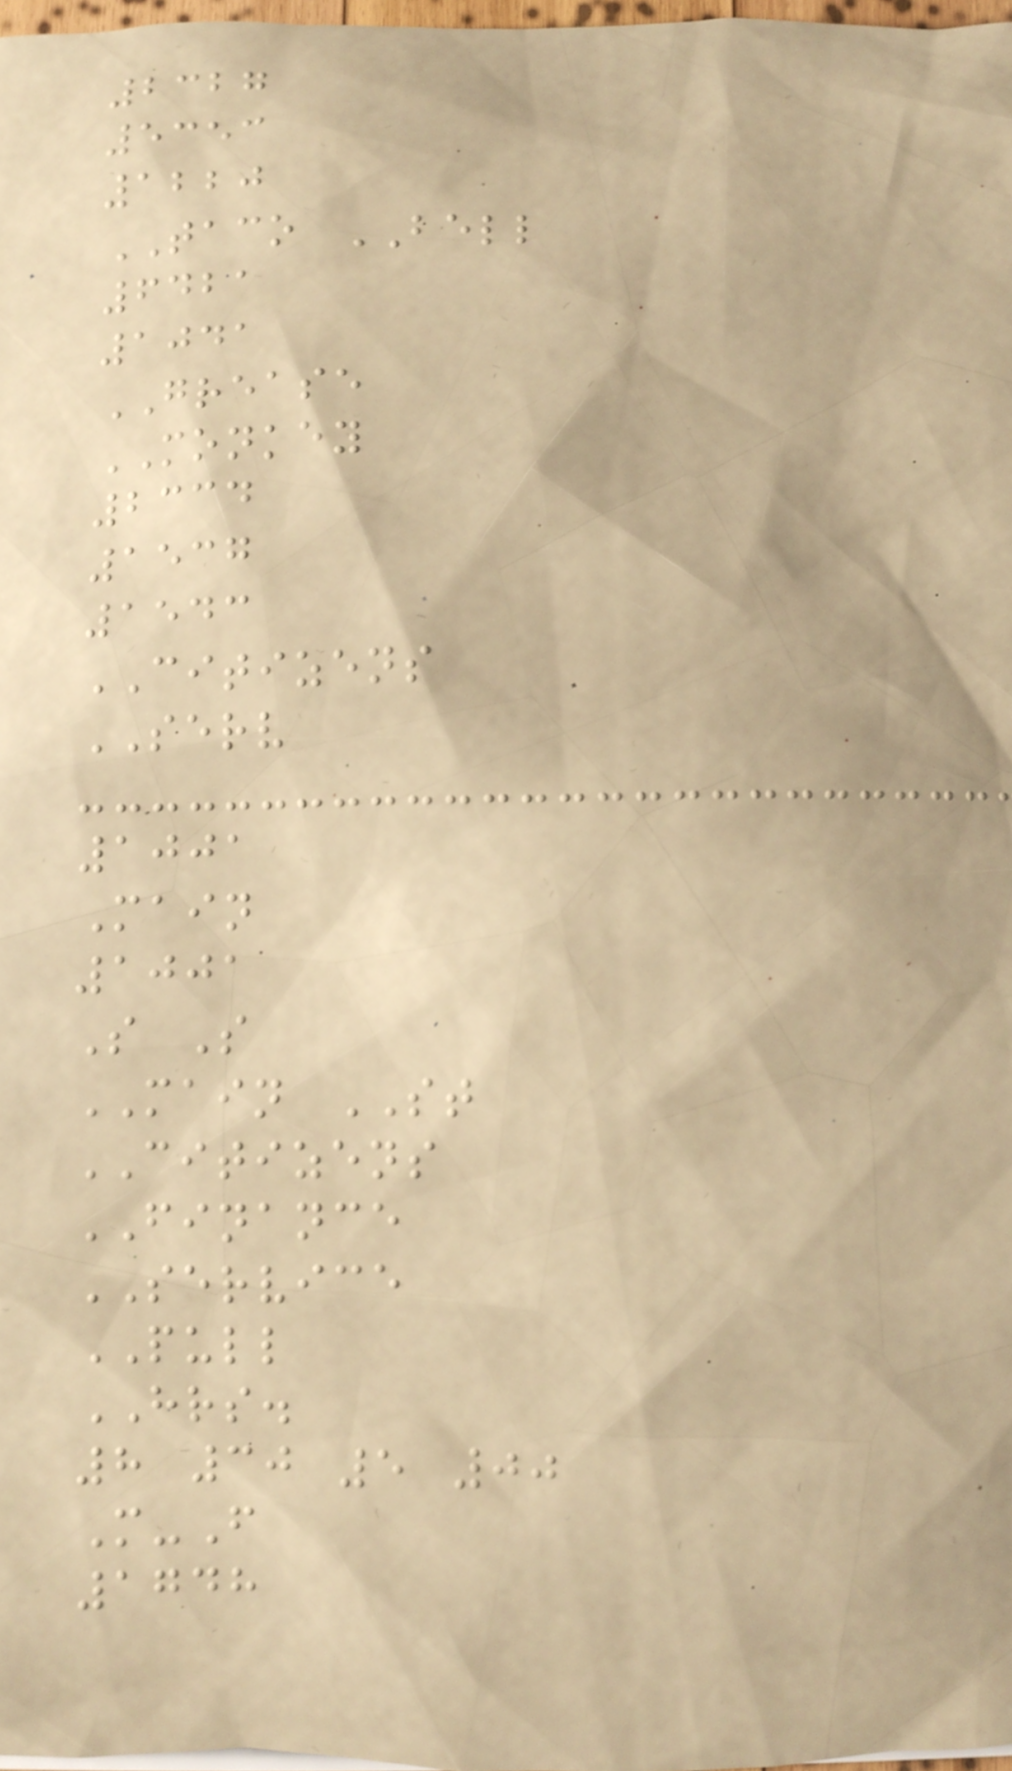2327
5353
1220
TACO BELL
6421
1041
GREASE
MONKEY
2334
1537
1543
CITIZENS
SERV
1001
Main
1001
S S
MAIN ST
CITIZENS
FINANCE
SERVICE
PULL
HRS.
8 30 5 00
M-F
1748
